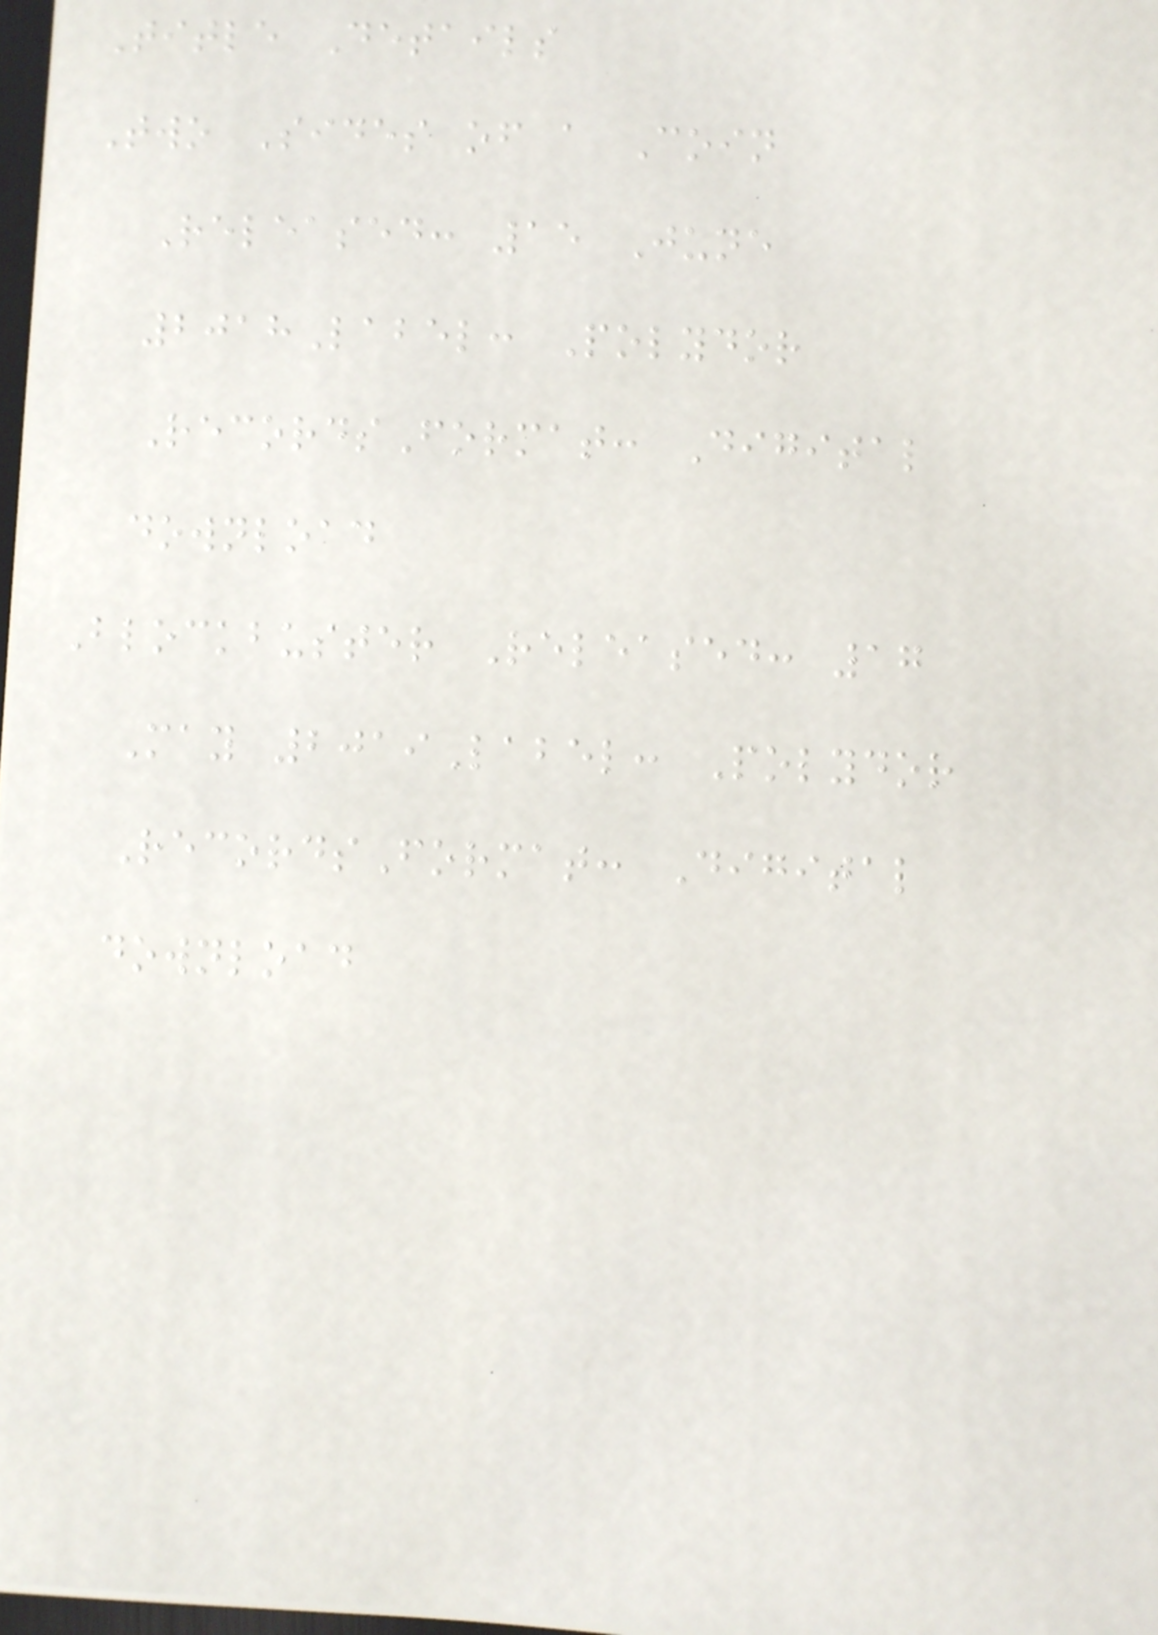Title Details
Two Sides of a Coin
Released: 15 June
2018Label: Polydor
RecordsFormat: Digital
download
Blockbuster Released: 17
May 2019Label: Polydor
RecordsFormat: Digital
download
